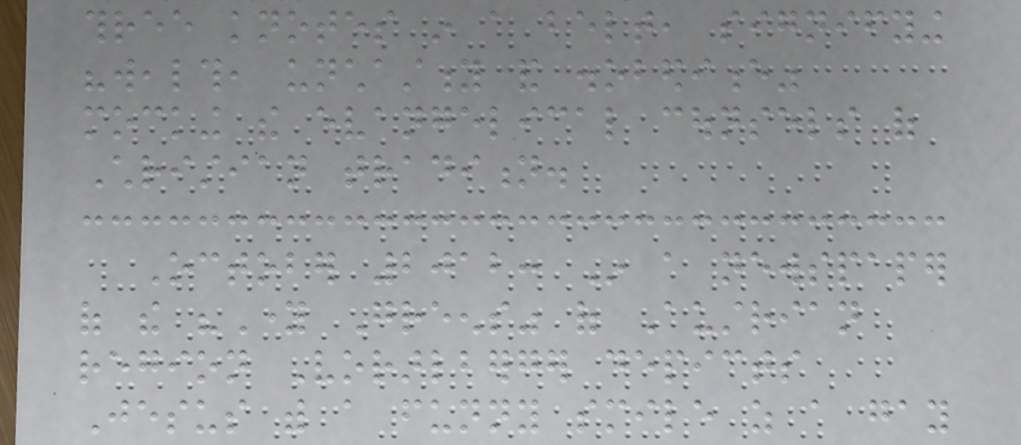three knotes in a belt, signifying
"wealth, unchastity and disobedience"
mocking the evangelical counsels of
Christian tradition.
October 2012: In a newspaper
of the "Young Greens" of Austrian
region Vorarlberger depicts
Jesus with a funny smile as a gay
